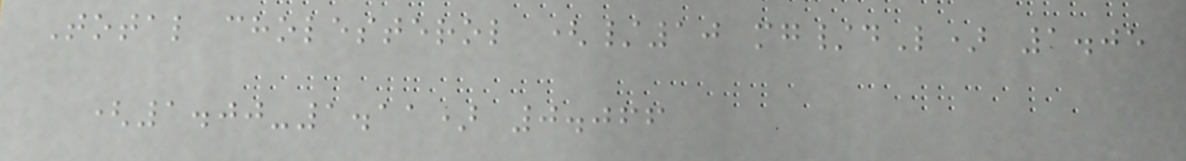Total cholesterol (/10 mg/dL) 1.05
(1.00-1.11) 0.066
